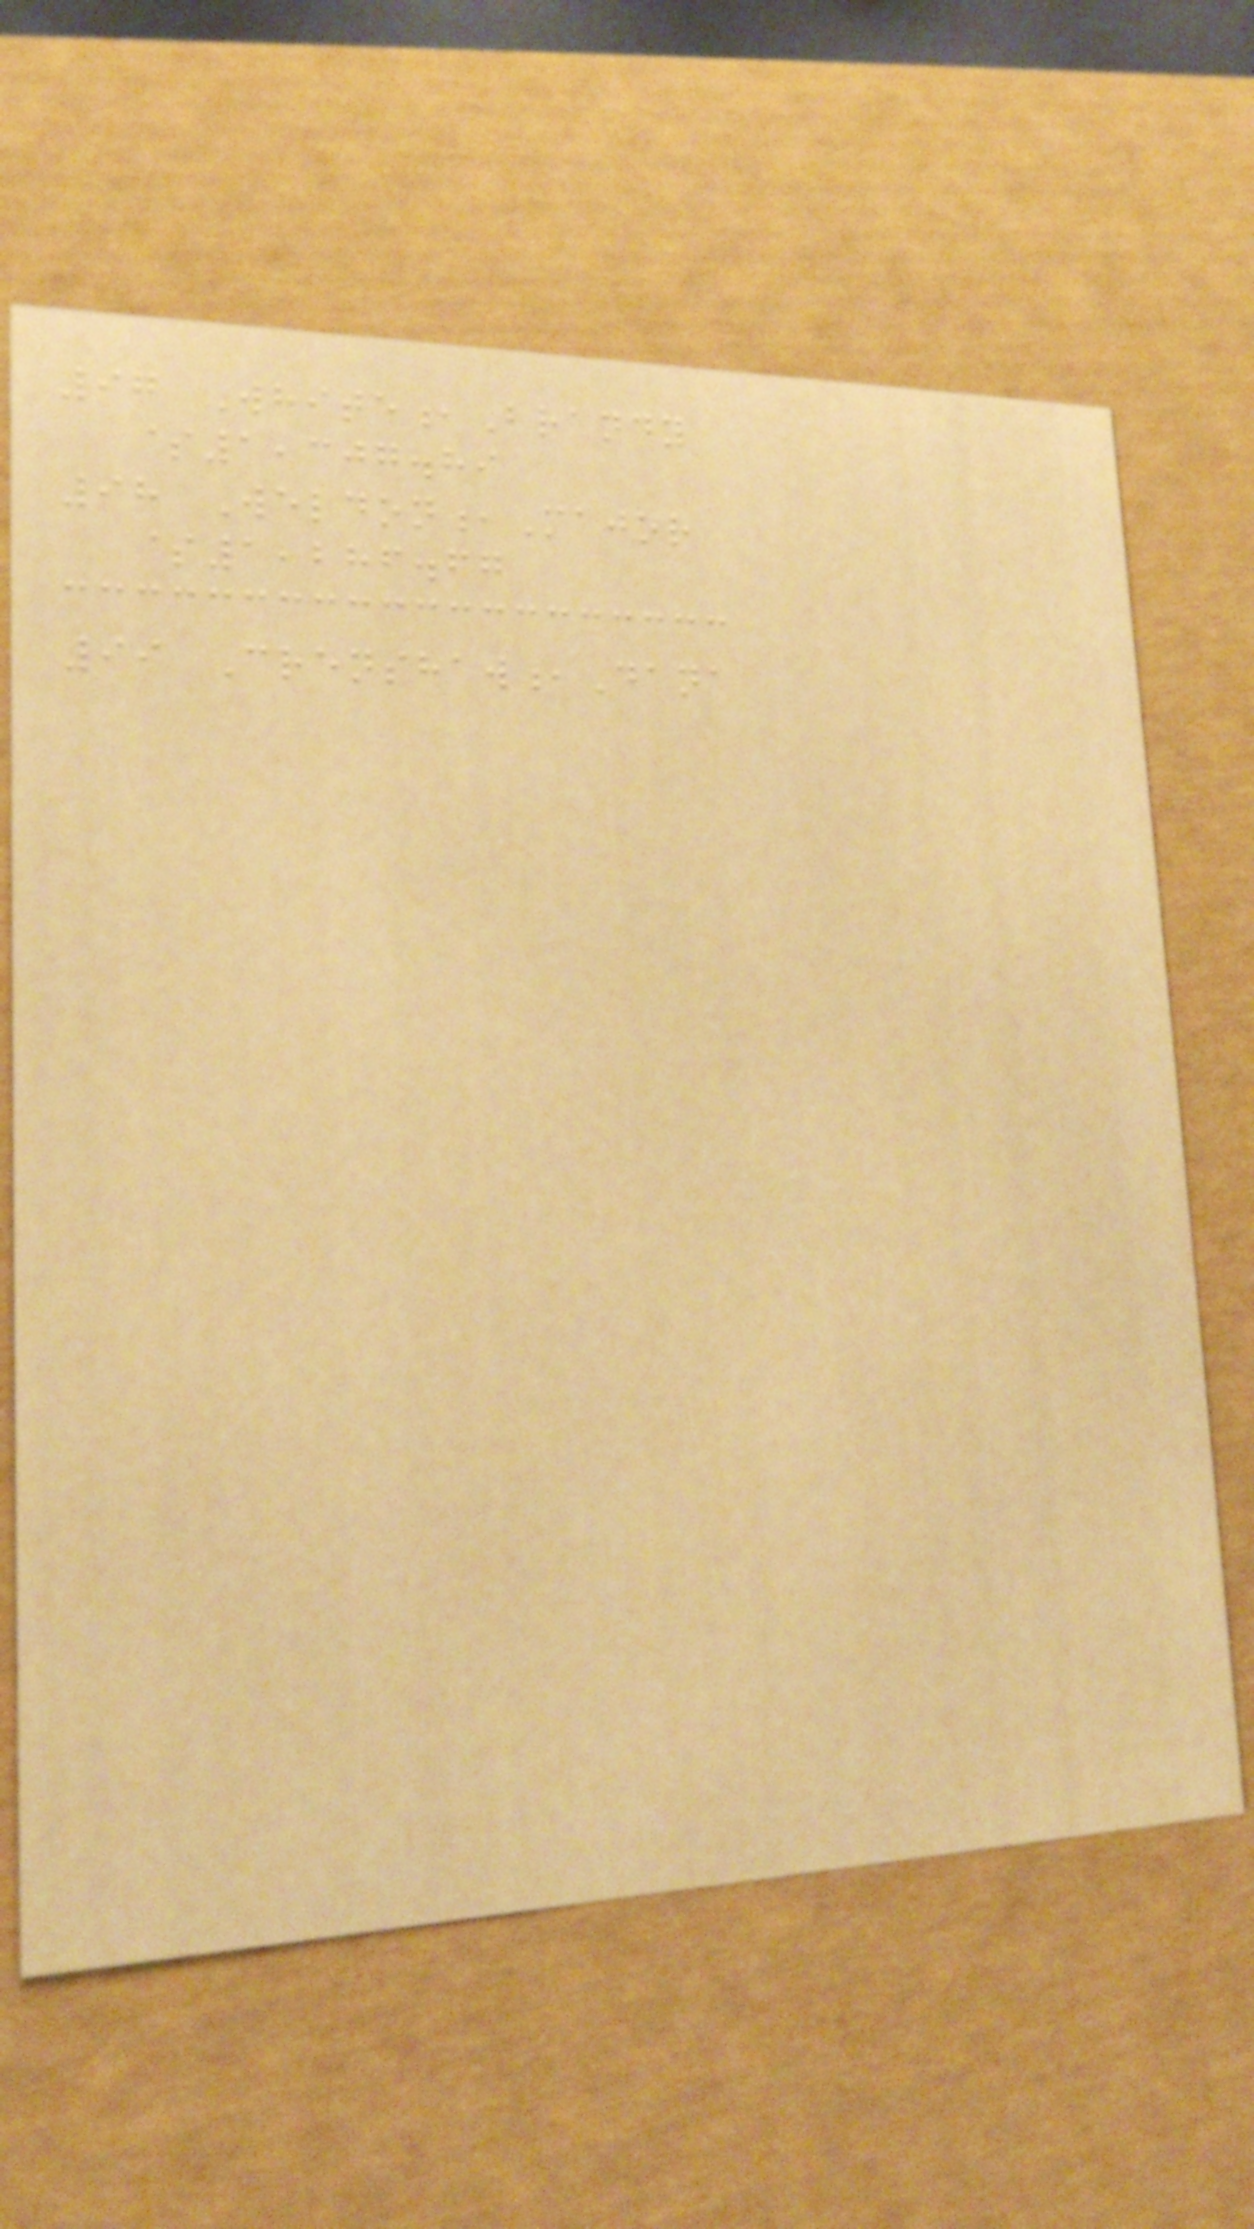97 White,Brandy
$1,307.89
98 Weldon,Major
$1,286.67
99 Crenshaw,Dana
